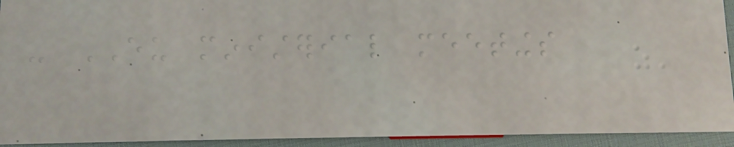- EU ministerial meetings
